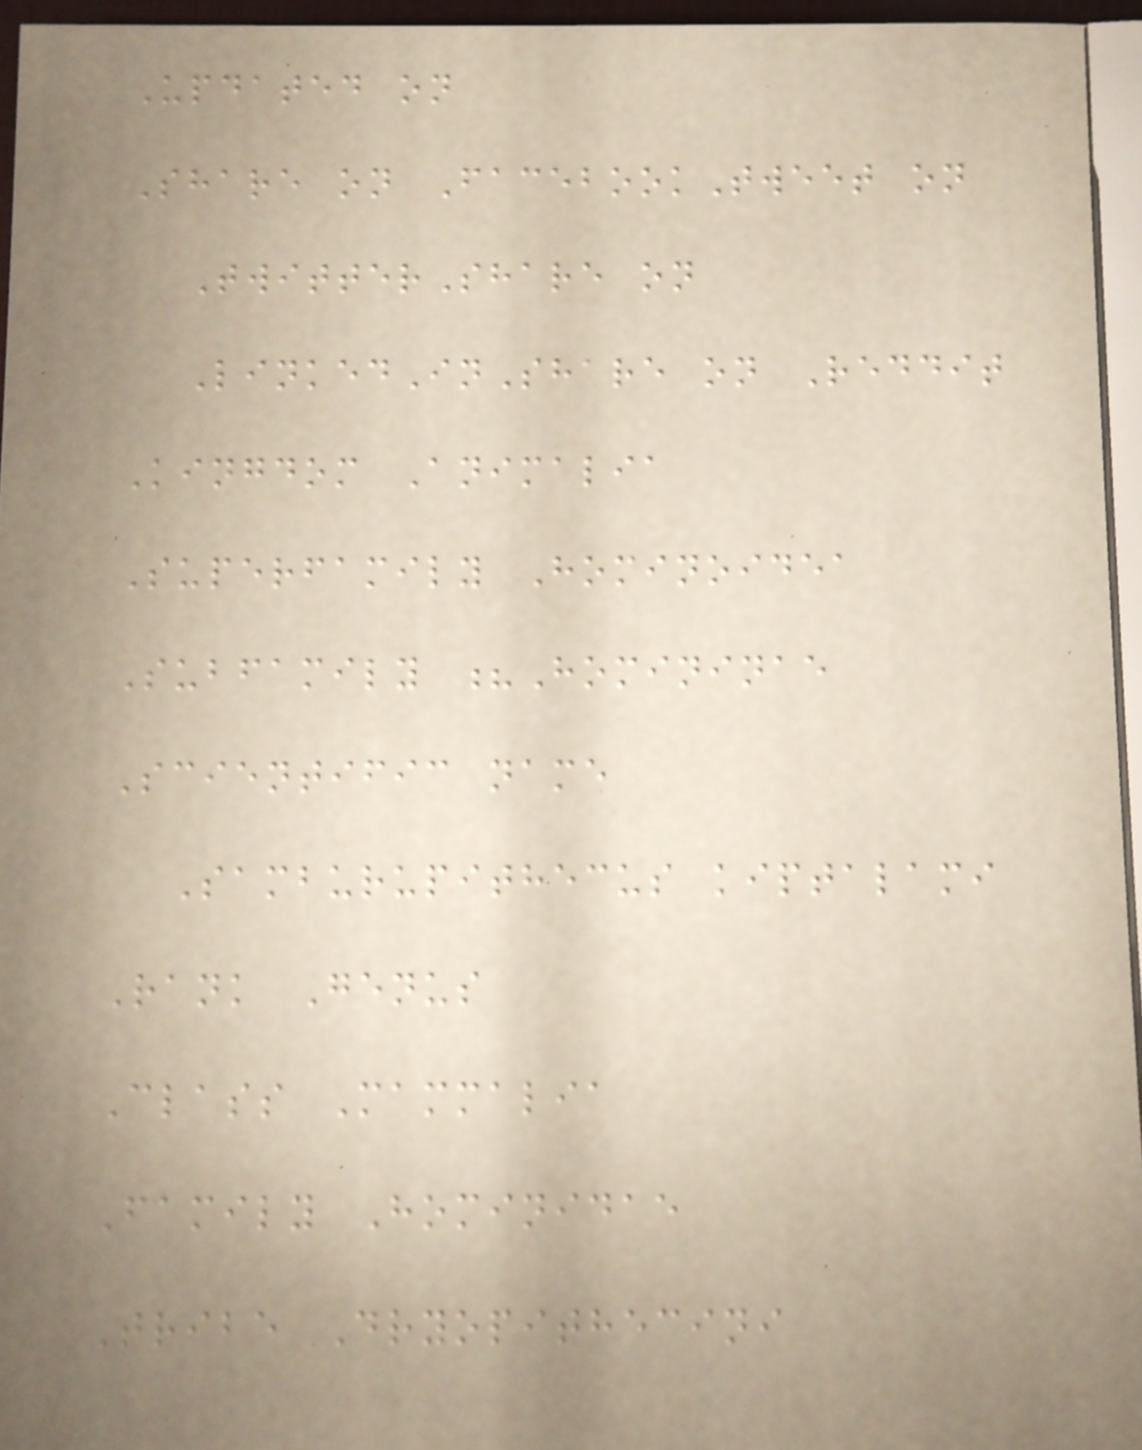Updated on
Share on FacebookTweet on
TwitterShare on
LinkedInShare on Reddit
Kingdom Animalia
Superfamily Hominoidea
Subfamily ?Homininae
Scientific name
Samburupithecus kiptalami
Rank Genus
Class Mammalia
Family Hominidae
Tribe Dryopithecini
